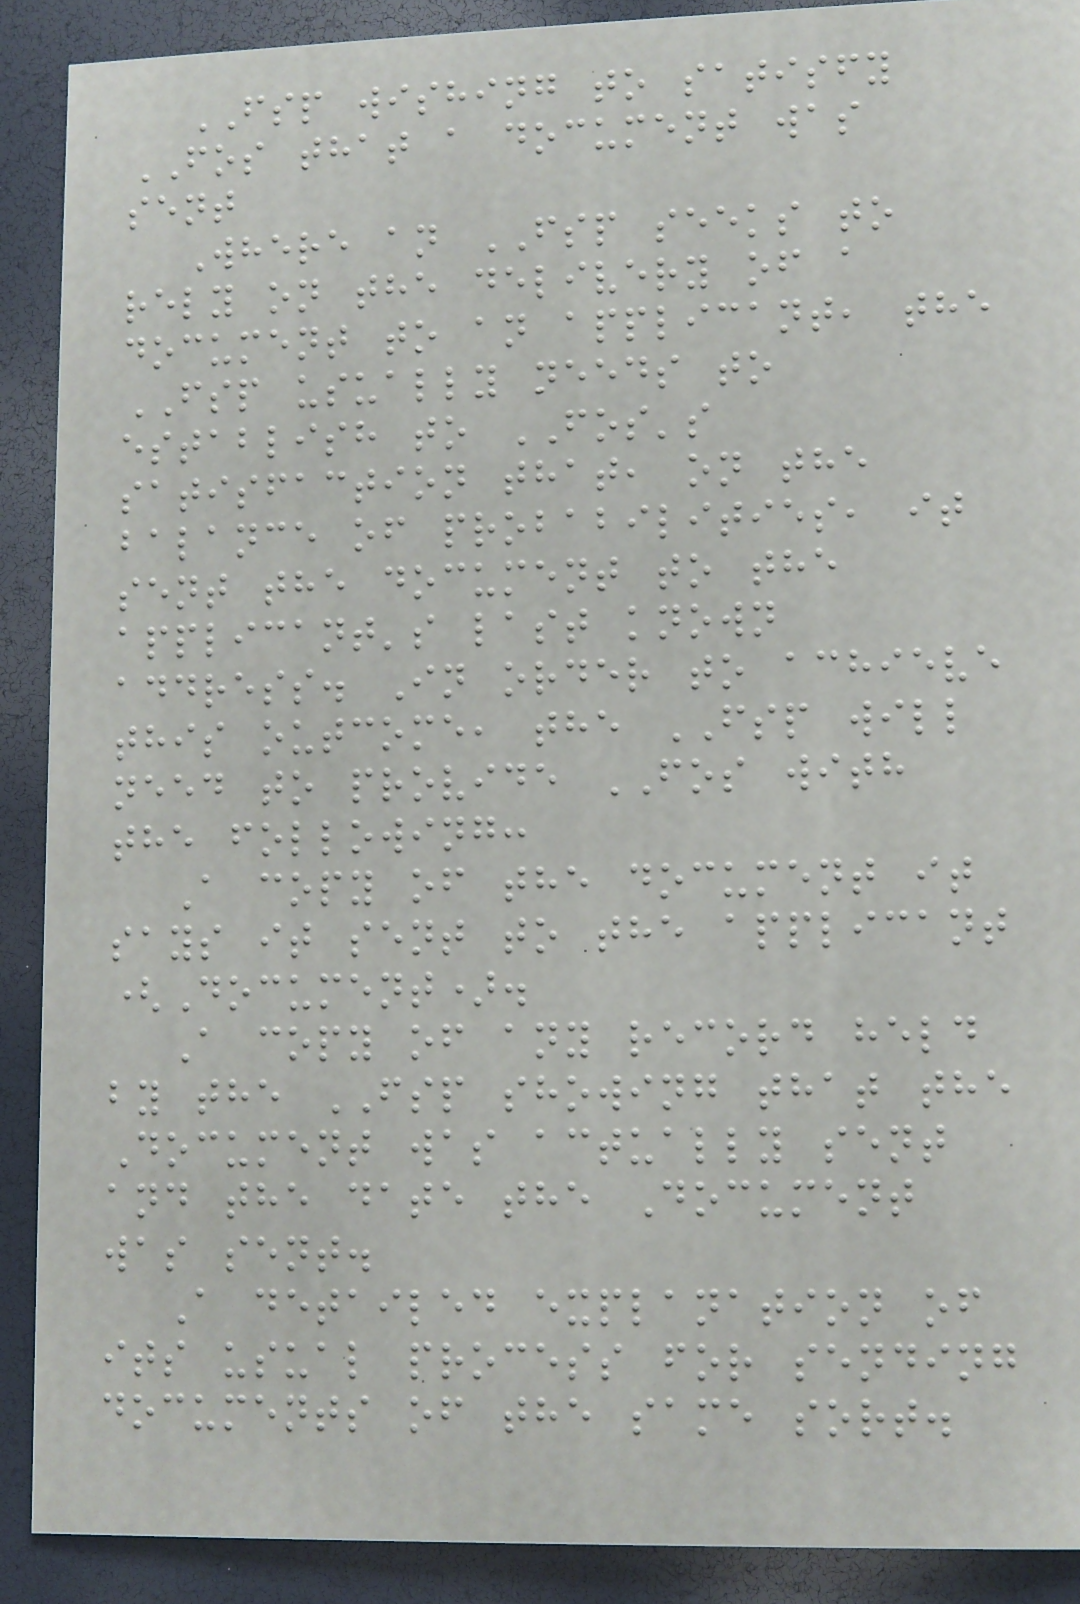FSP wishing to satisfy
FOS that a document was
sent
Where an FSP seeks to
rely on the delivery of a
document to an applicant, the
FSP usually needs to
establish to FOS's
satisfaction that, on the
balance of probabilities, it
sent the document to the
applicant's last known
address. In order to achieve
this outcome, the FSP will
need to provide FOS with
the following:
A copy of the document it
says it sent to the applicant
(Document).
A copy of any record held
by the FSP showing that the
Document was actually sent
and the date the Document
was sent.
A detailed explanation of
its usual process for sending
documents of the same sort.
